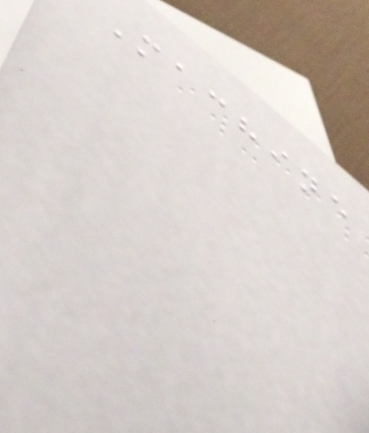Machine
